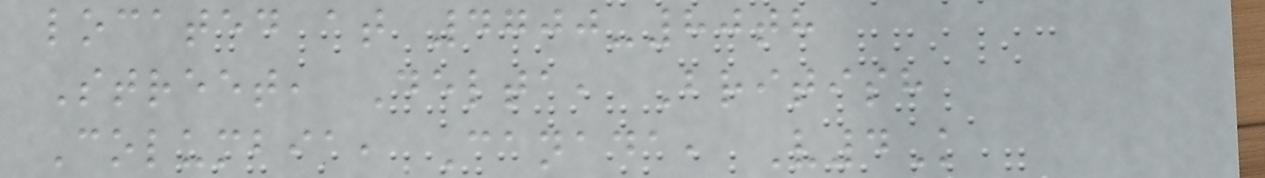located at 4700-80th
Street, Delta, British
Columbia, Canada, V4K
